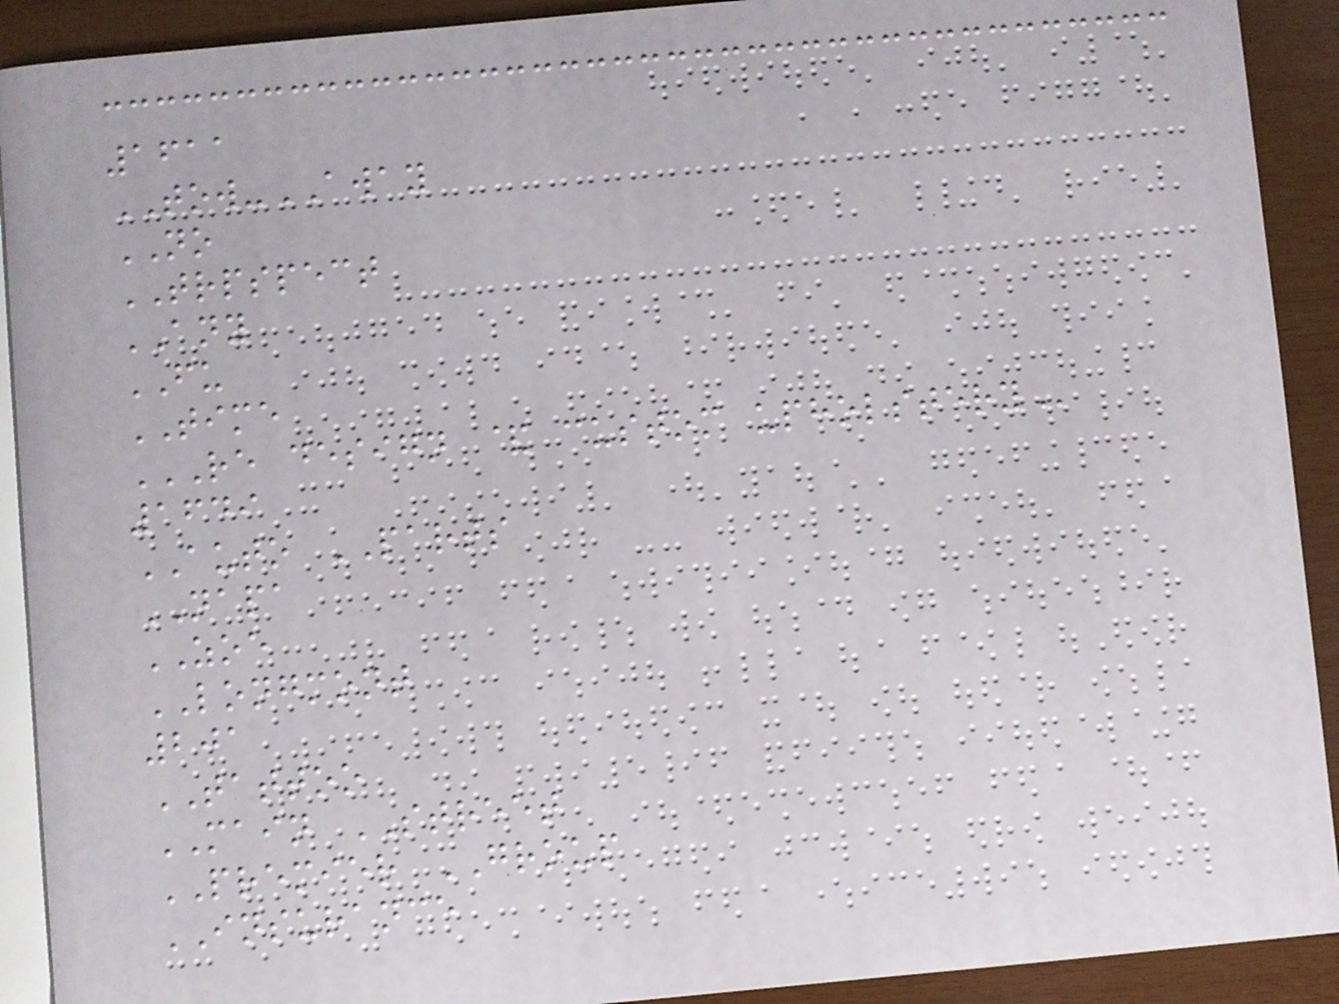1611
TOW-AWAY
NO
TRPSPECT
ANY
FU
TIME
RE DESIGN & CUSTOM UPHOLSTERY
1649
AUTO PARTS
NAPA
ZOE
LONGMONT
201
TATTOO
MAIN STREET
PREMIER GROUP
INSURANCE
